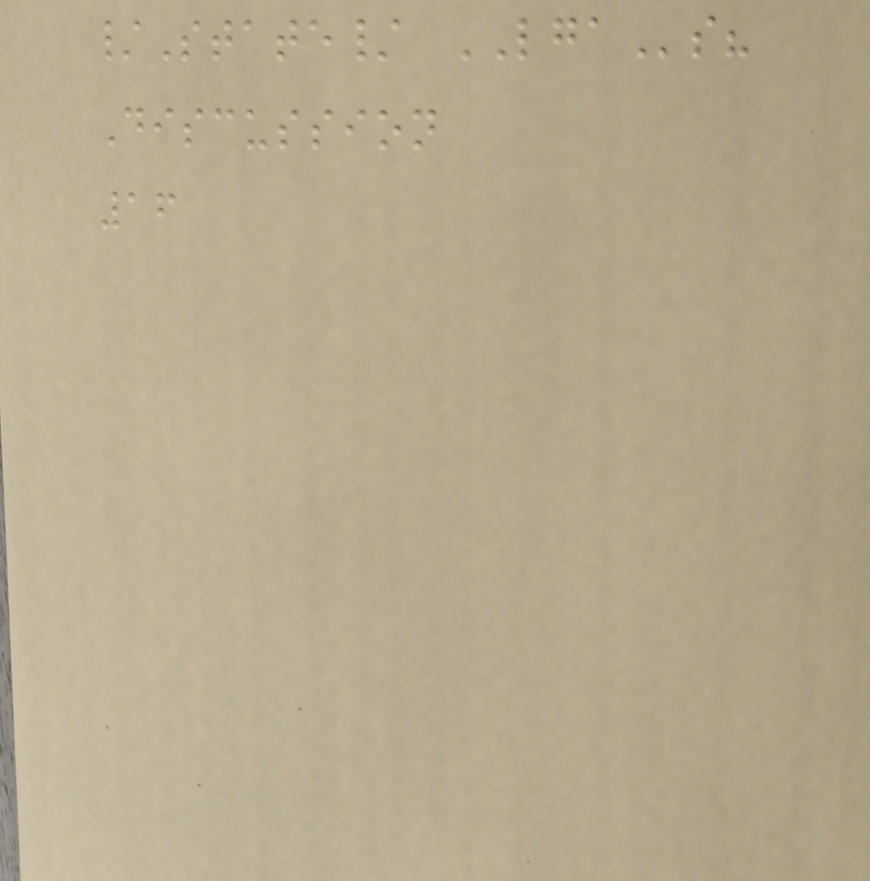/State/ LGAs?
Discussion
16
